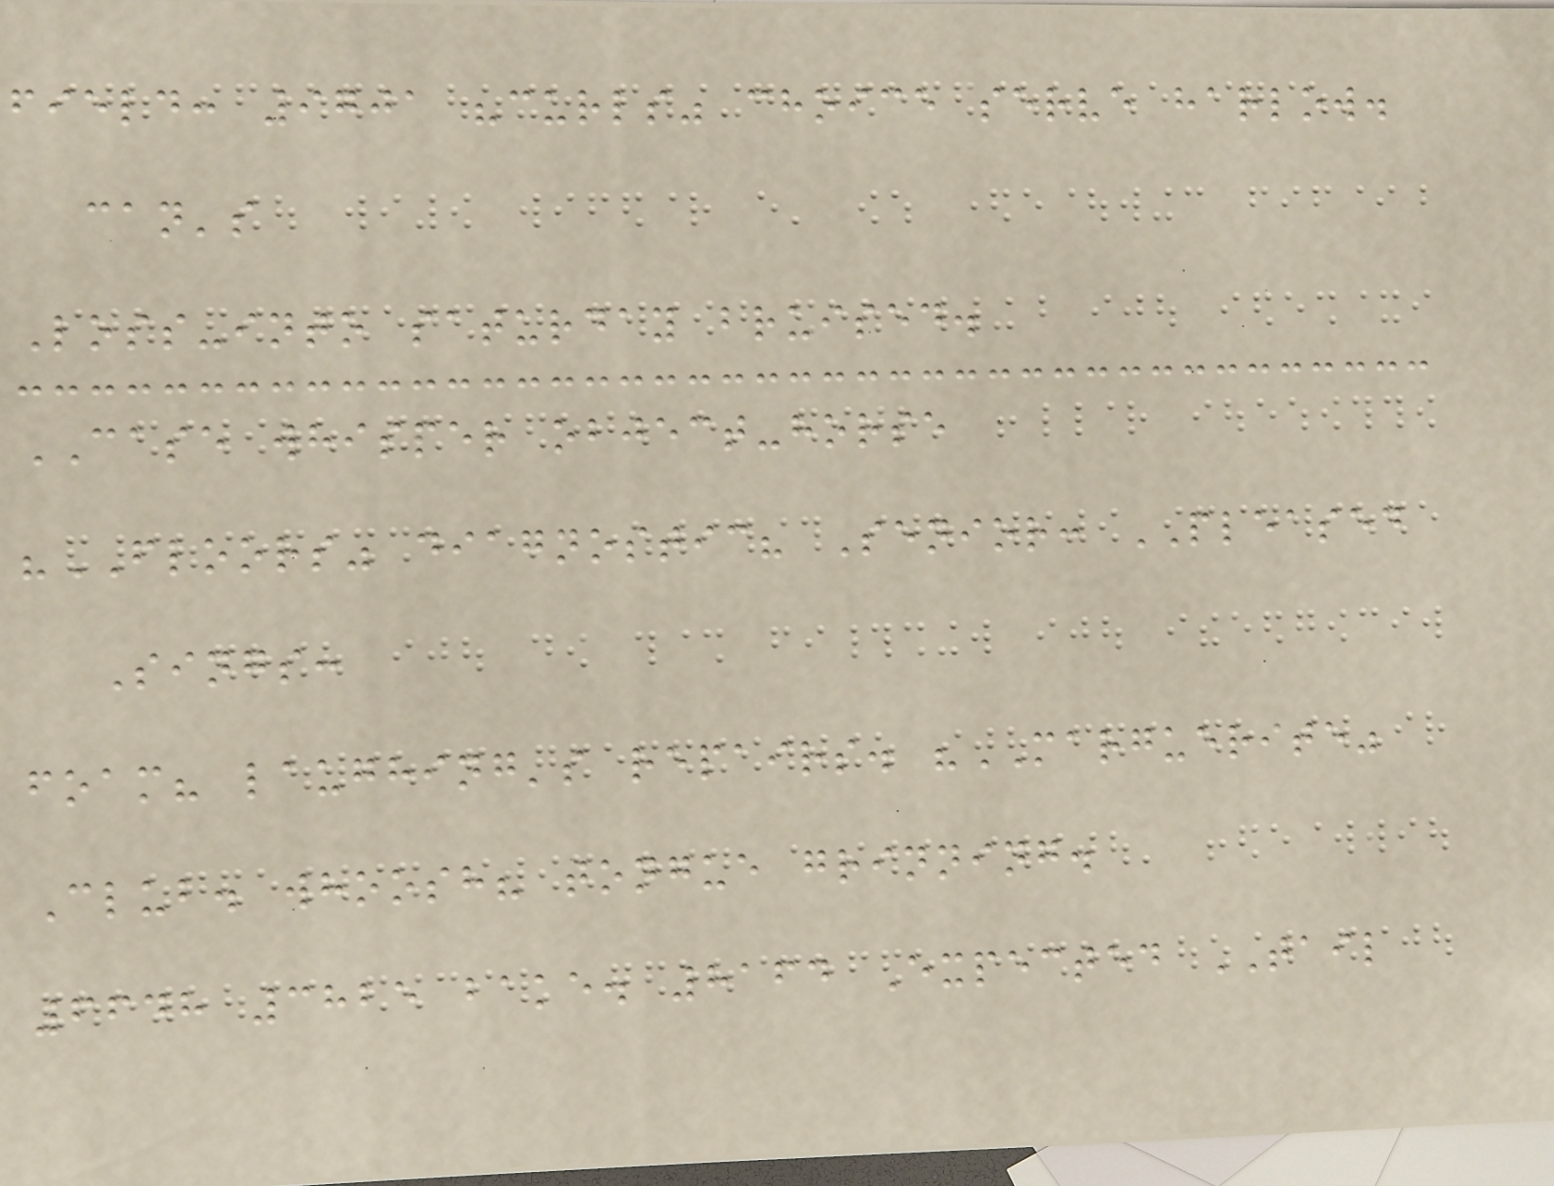field: 9701 "curls" choice serve harlow.
can's
Loss-into saturday bruised.
CASE whisper object-horse
"FLOORS" diagnostic? Senior: PLEASED
Sings:
foam? laughing's repairs. "MARGUERITE"
Club. whoosh? tongue grinning.
6648 3825 bake. 8164 Expected TAIL
